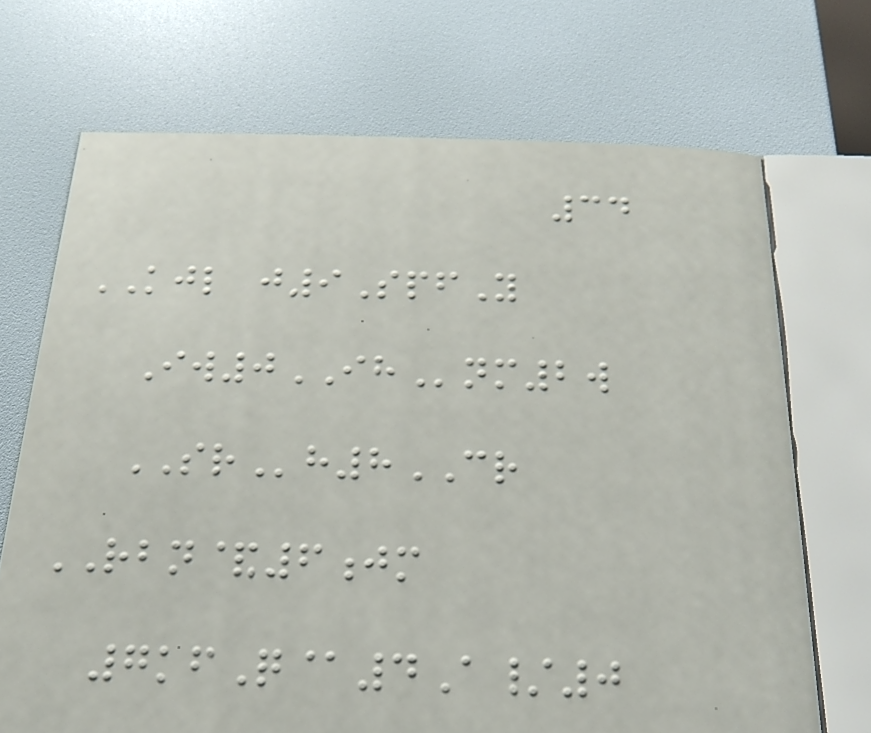34
KJL j9SpfY
Iw0IHnm2w
SRh8CR
RBN&6jm
7kfQ@4A/0
